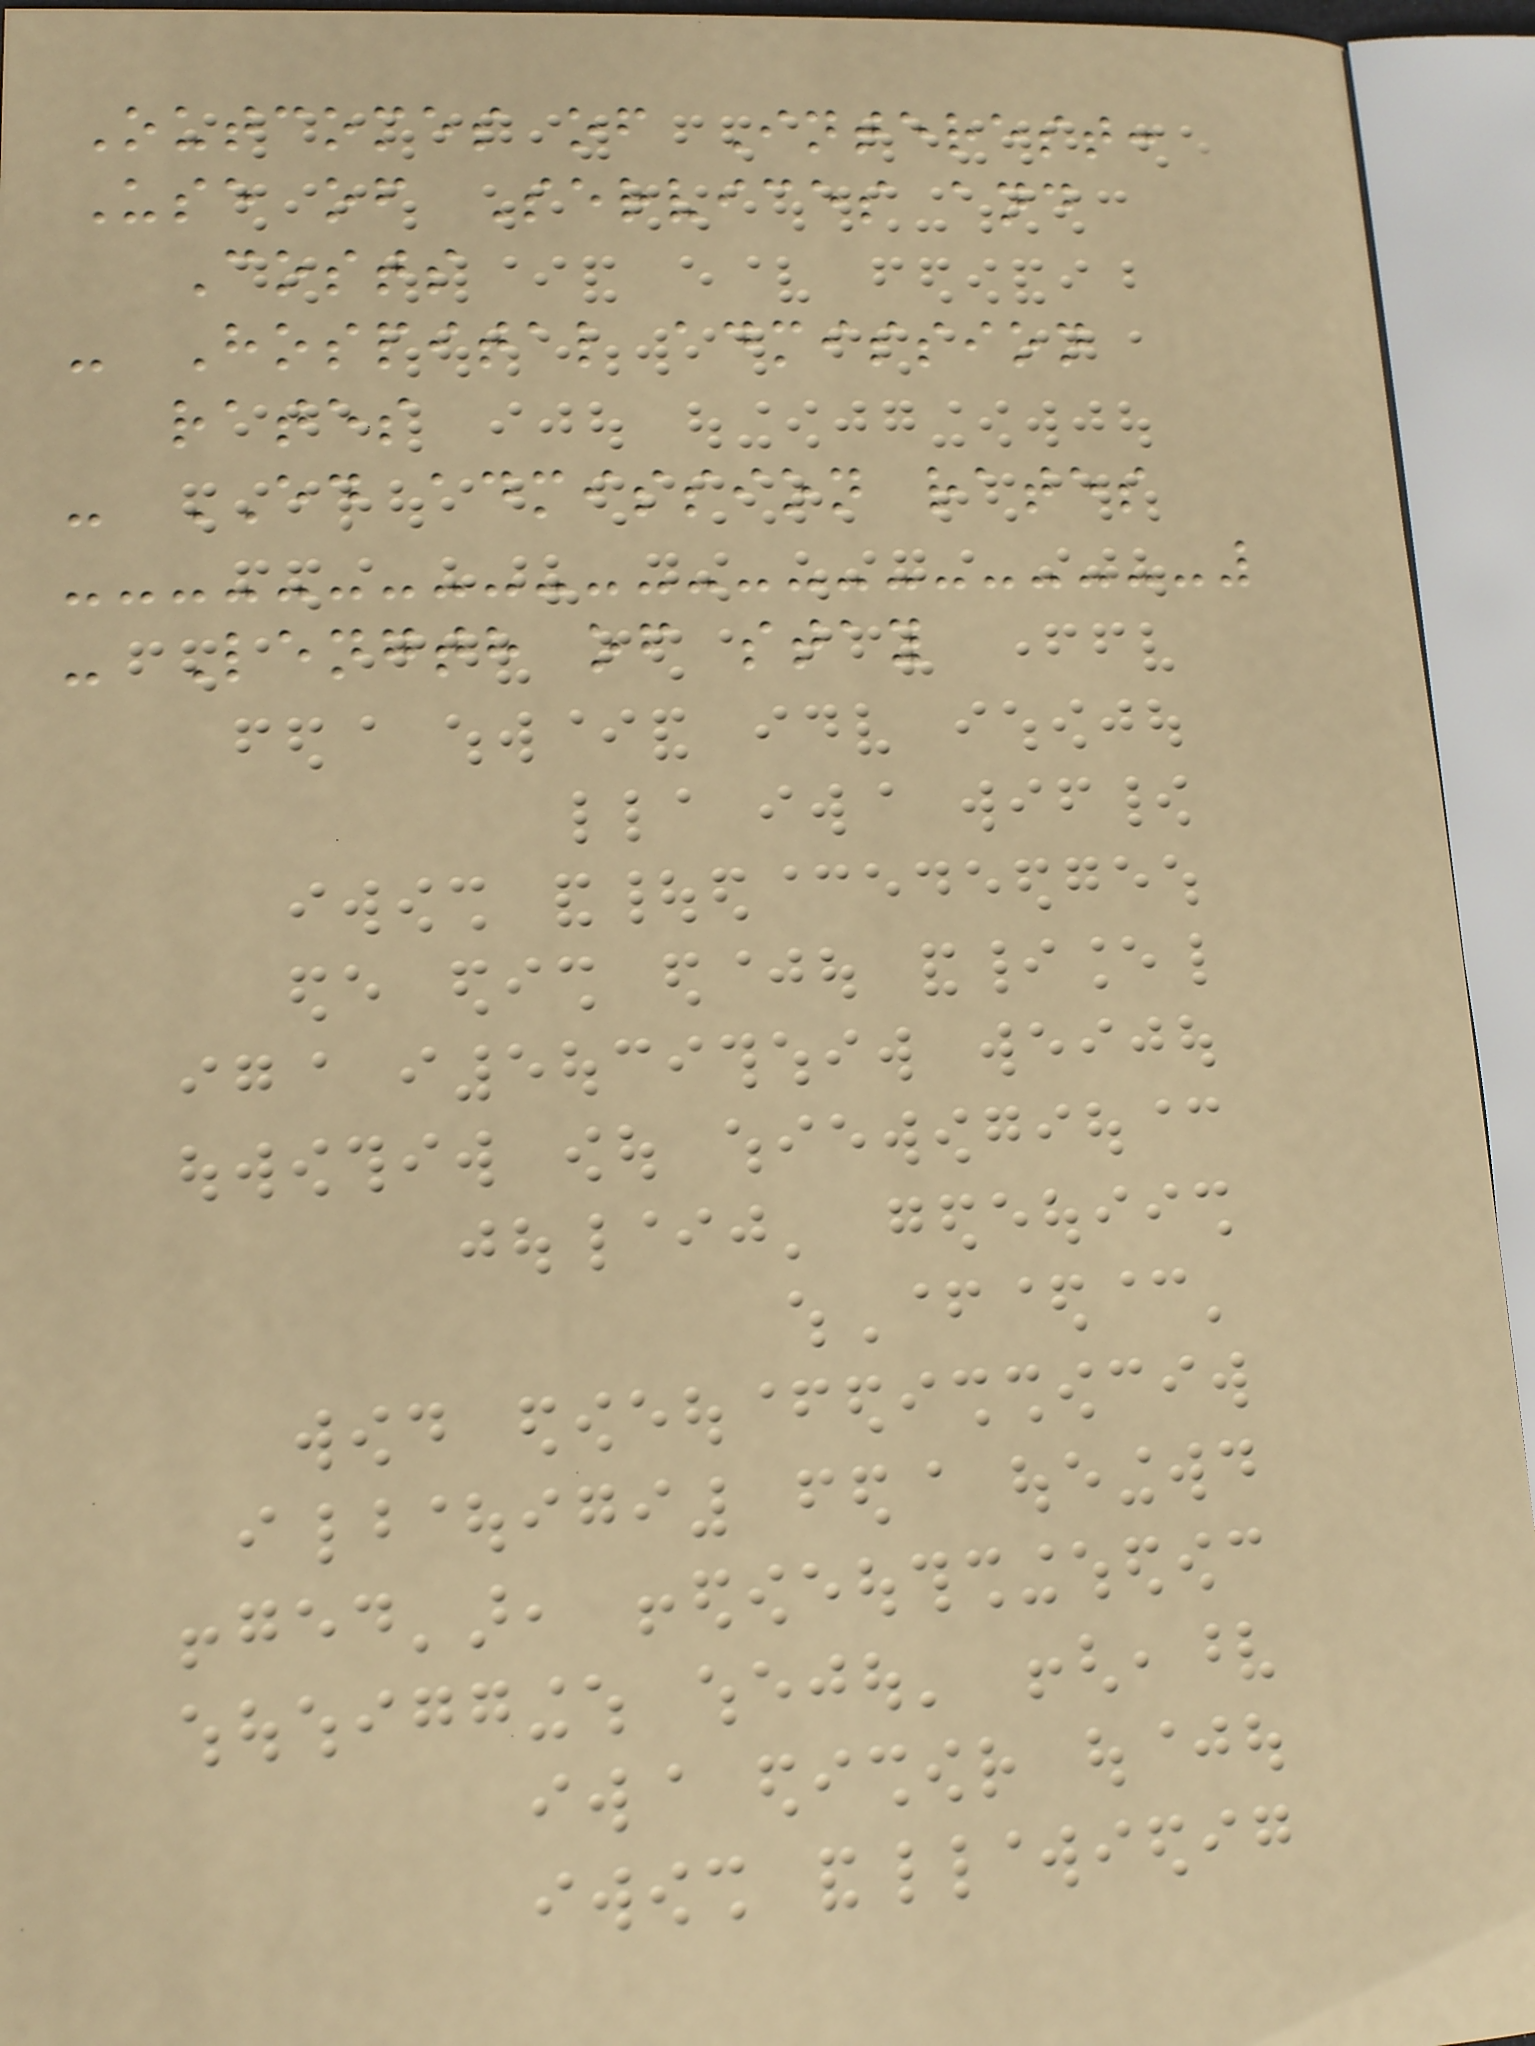Outcomes of Interest:
Use of Services and
Costs
- Hospital admission
rates
- ED admission rates
- Length of stay
